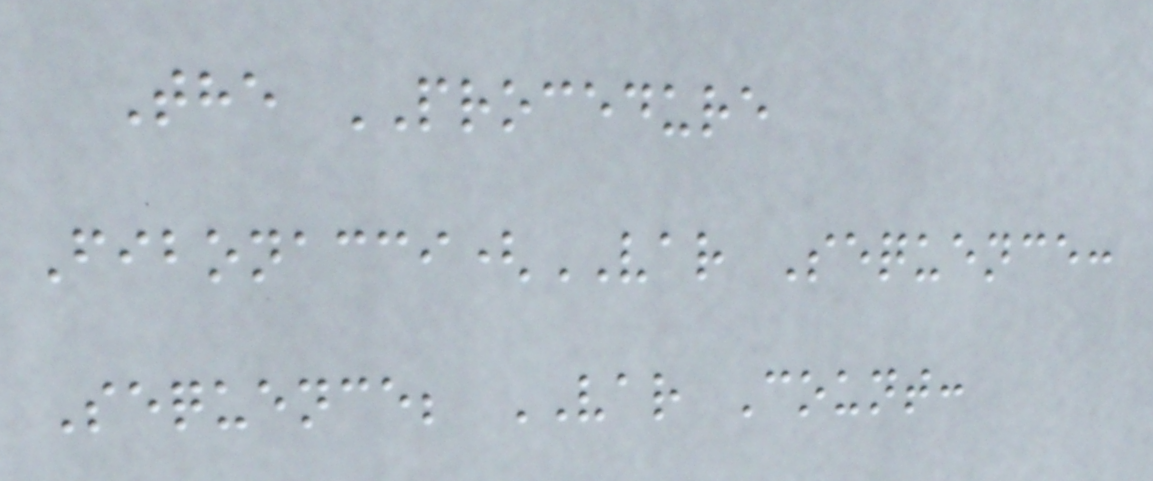The PROCEDURE
Fibonacci(VAR Sequence:
Sequence; VAR Count:
